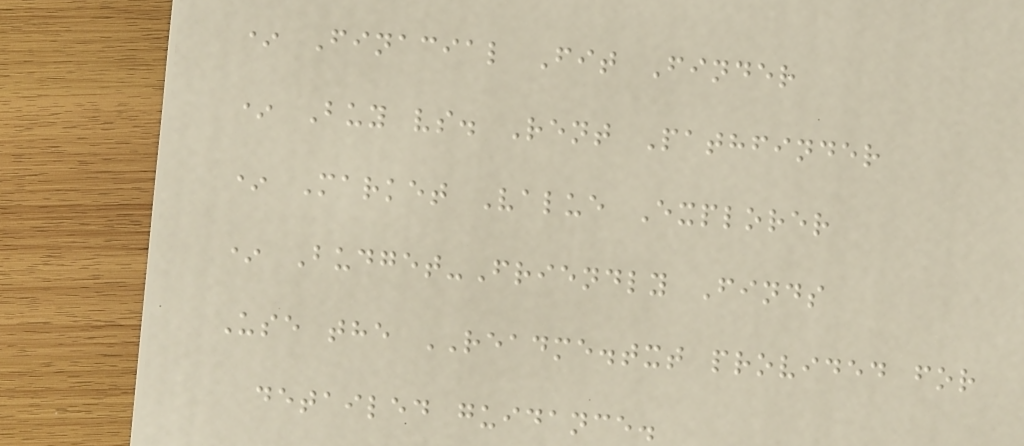* Finacial Fit Finder
* Buy vs. Rent Pathfinder
* Market Value Explorer
* Budget-Friendly Finds
Use the README.txt provided for
detailed guidance.
